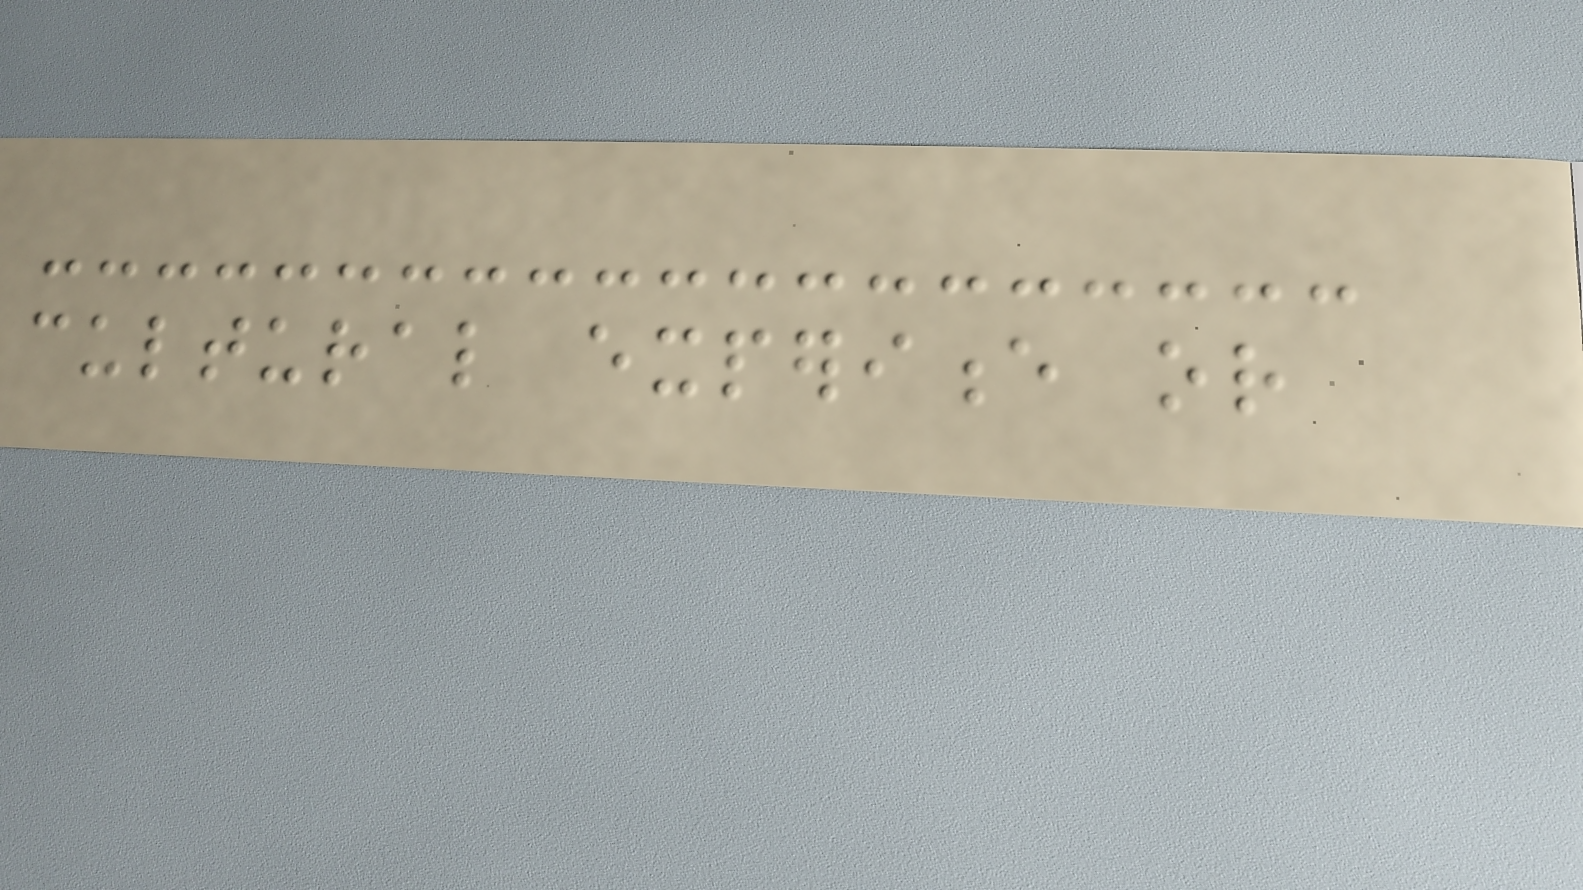cultural experience or
